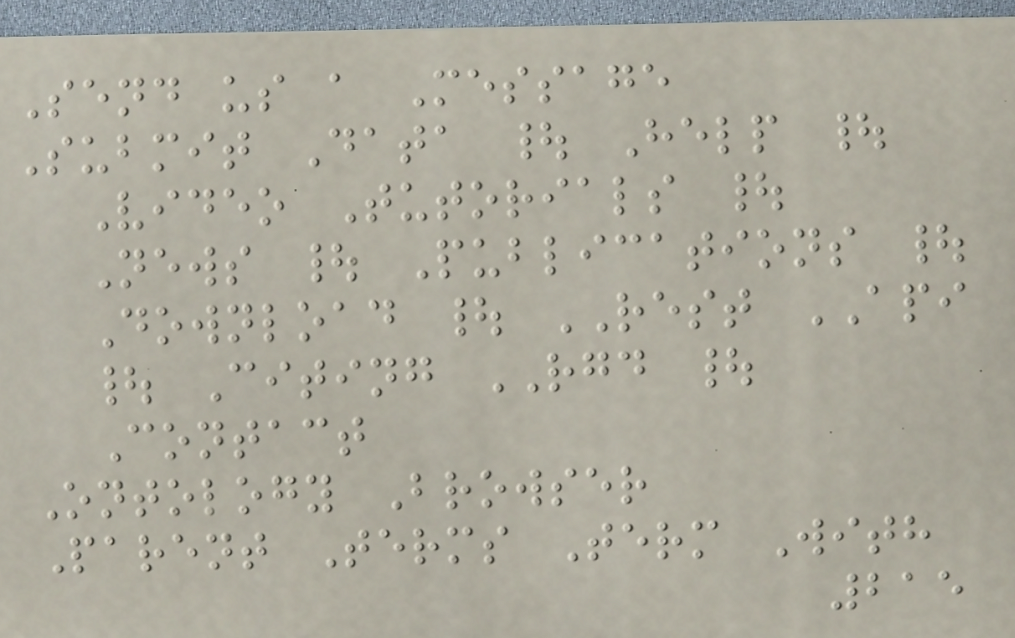Send us a Message
Submit Data | Help |
Video Tutorials |
News | Publications |
Download | REST API
| Citing RGD |
Contact
Ontology Browser
Parent Terms Term With
215
